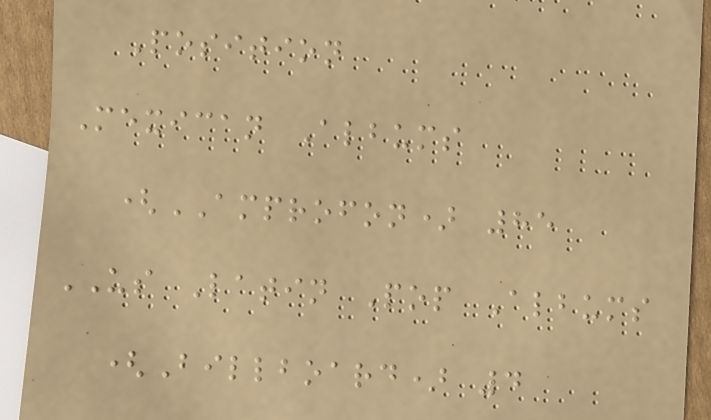Position
Mexican Albums
(AMPROFON) 85
US Latin Pop Albums
(Billboard) 4
